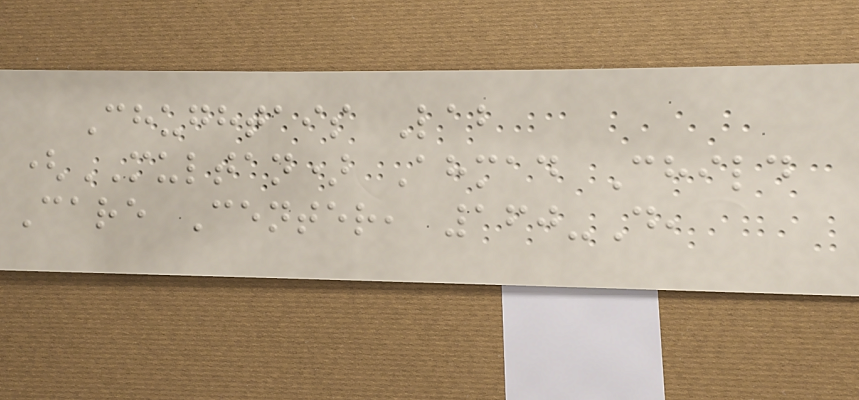Chughtais Lab
(MULTAN) Ahmad Child
Care Center, 160-D,
